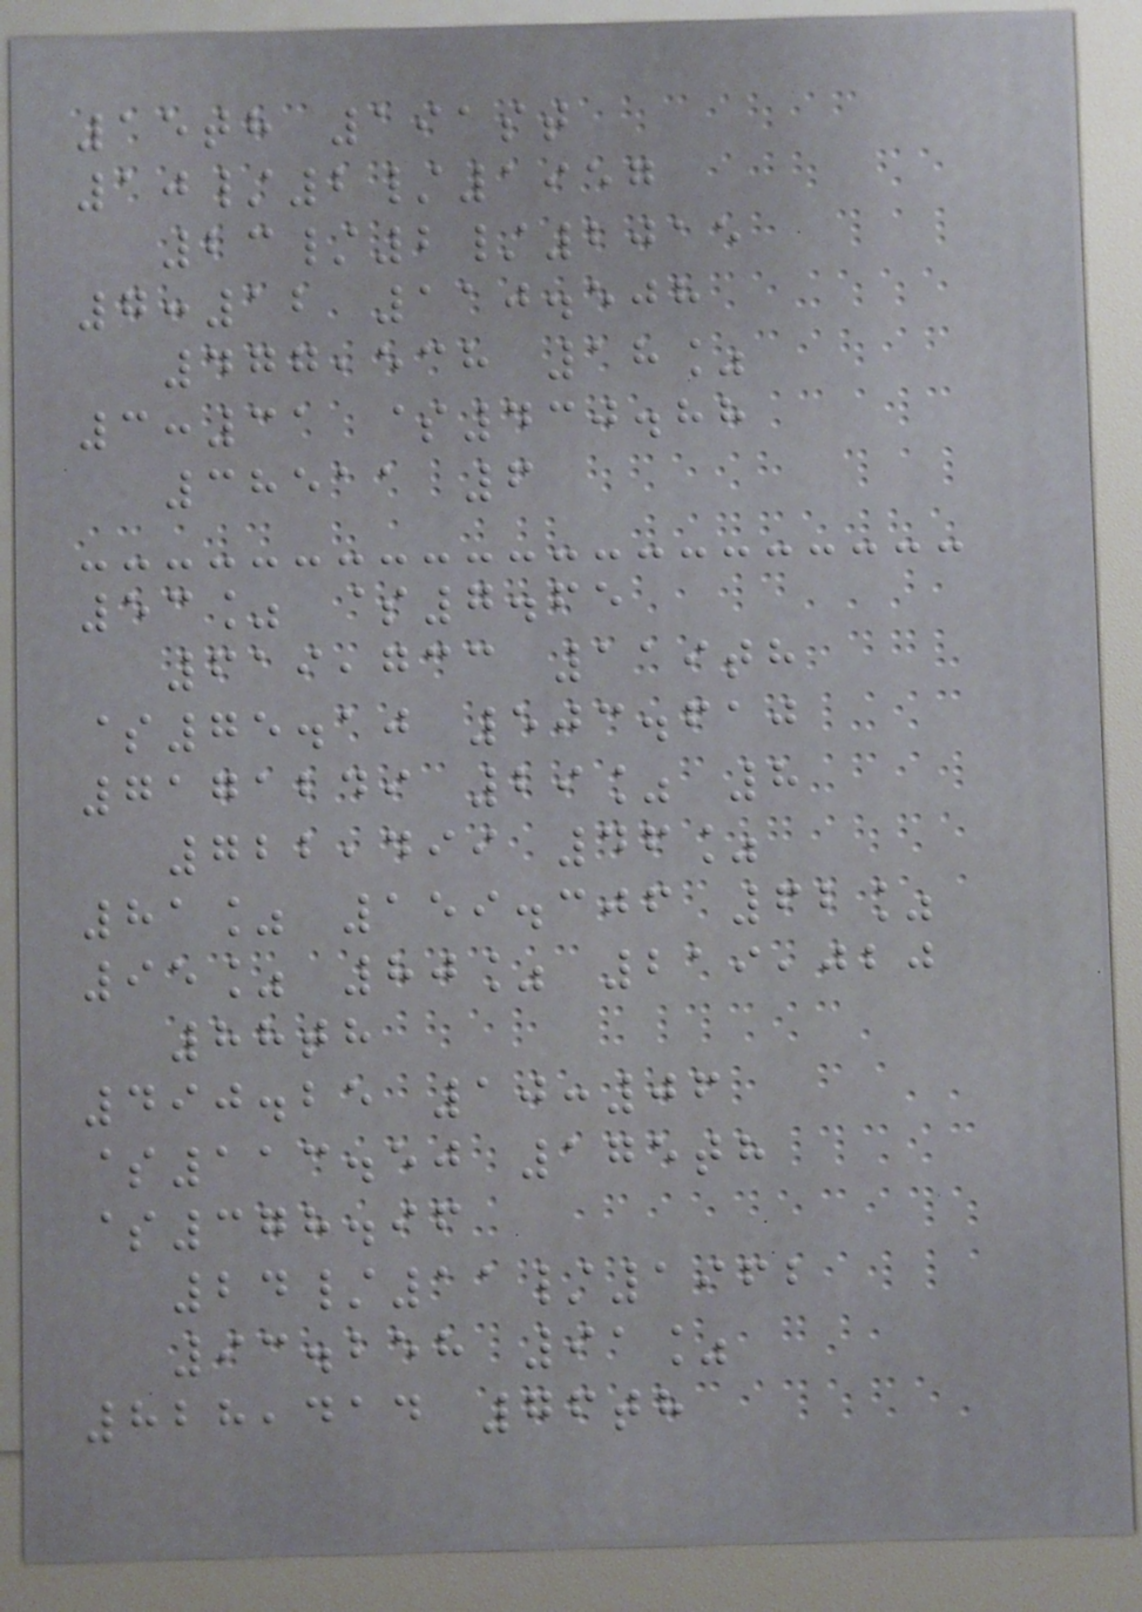15th 191st
10/2/1957
23/2/2015
7:12 110.508
477,538 18%
3:31 $430.88
38511 6
53% $7.65
619,733 119th
$75.10 503.610
7171249 29% 8
722,499 46%
81% 159.306 62%
95% 80% 219,020
88th
490.25 10:06
$113.50 175th
$378.96
24/11/1962
93.258 91%
828,414 76th
